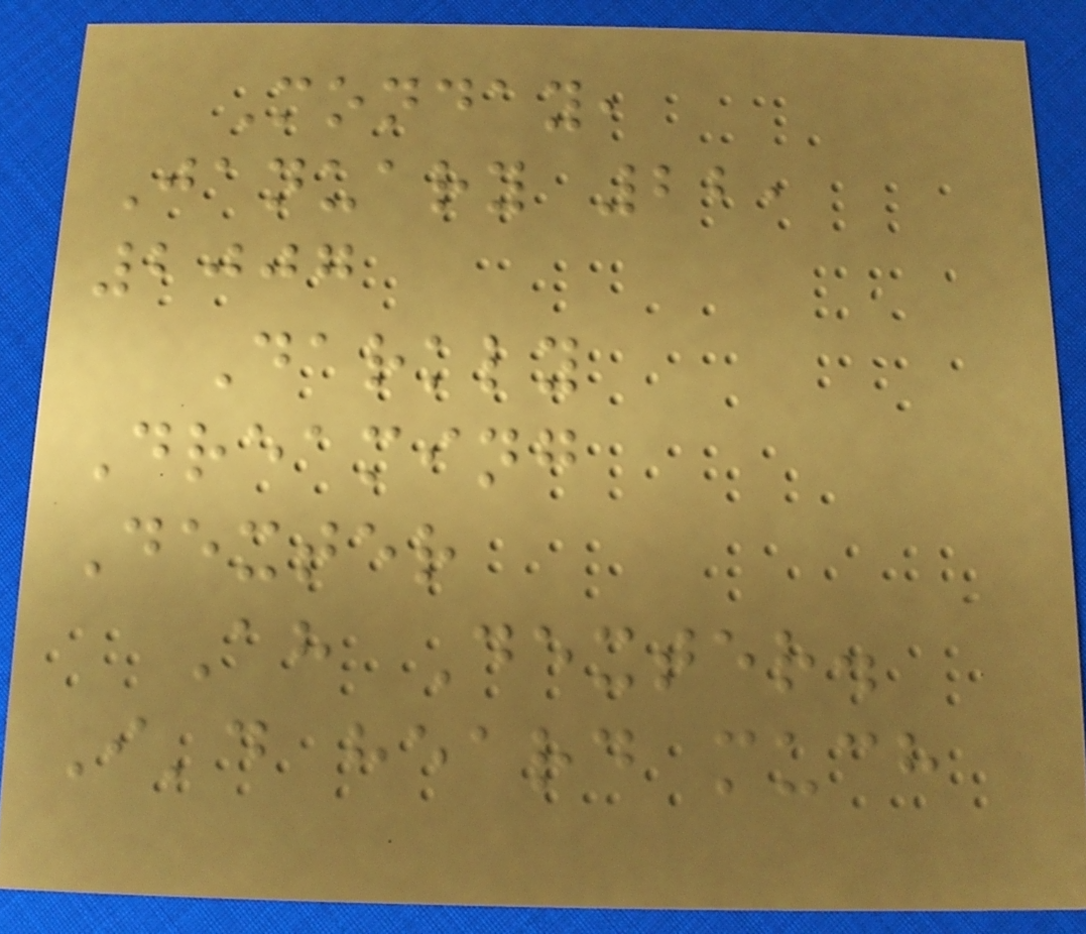Monday,
January 22,
2007
Darkly
Dreaming
Dexter
Ah Dexter.
I'd heard much
